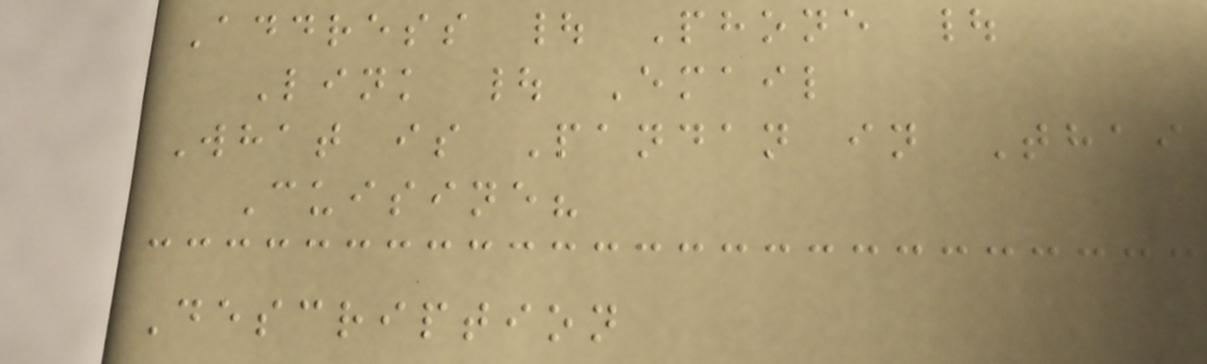Address | Phone |
Link | Email
What is Pandan in Thai
Cuisine?
Description
